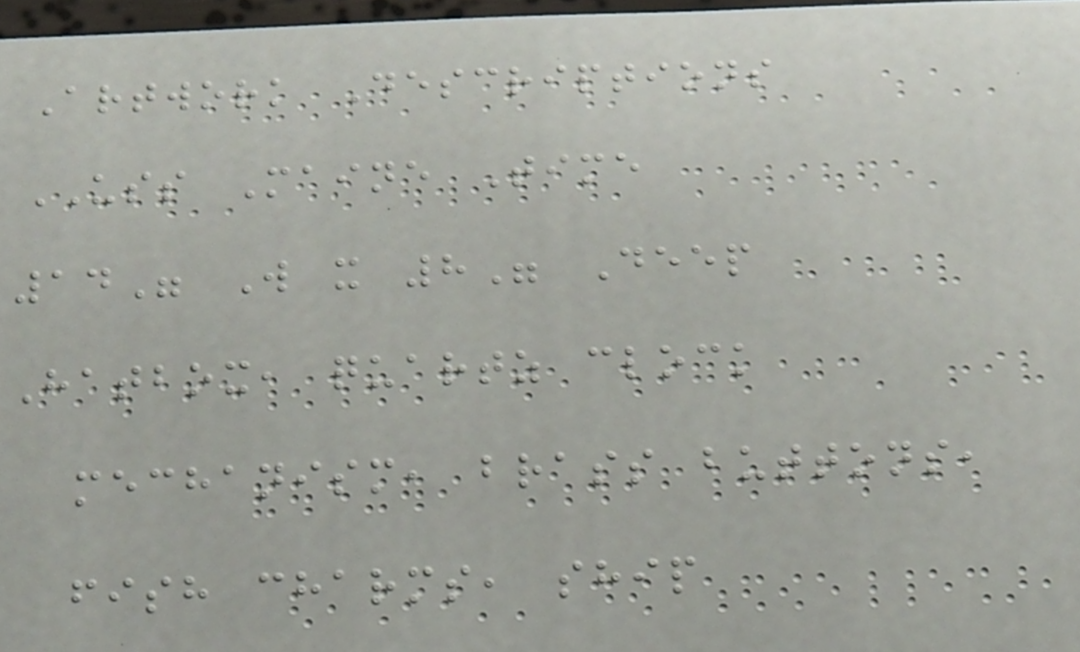Artwork Descriptions
USS Maine Time
14" W x 8" Deep
Hatbox, quartz clock
mechanism, brass buttons,
fish charms, ship
